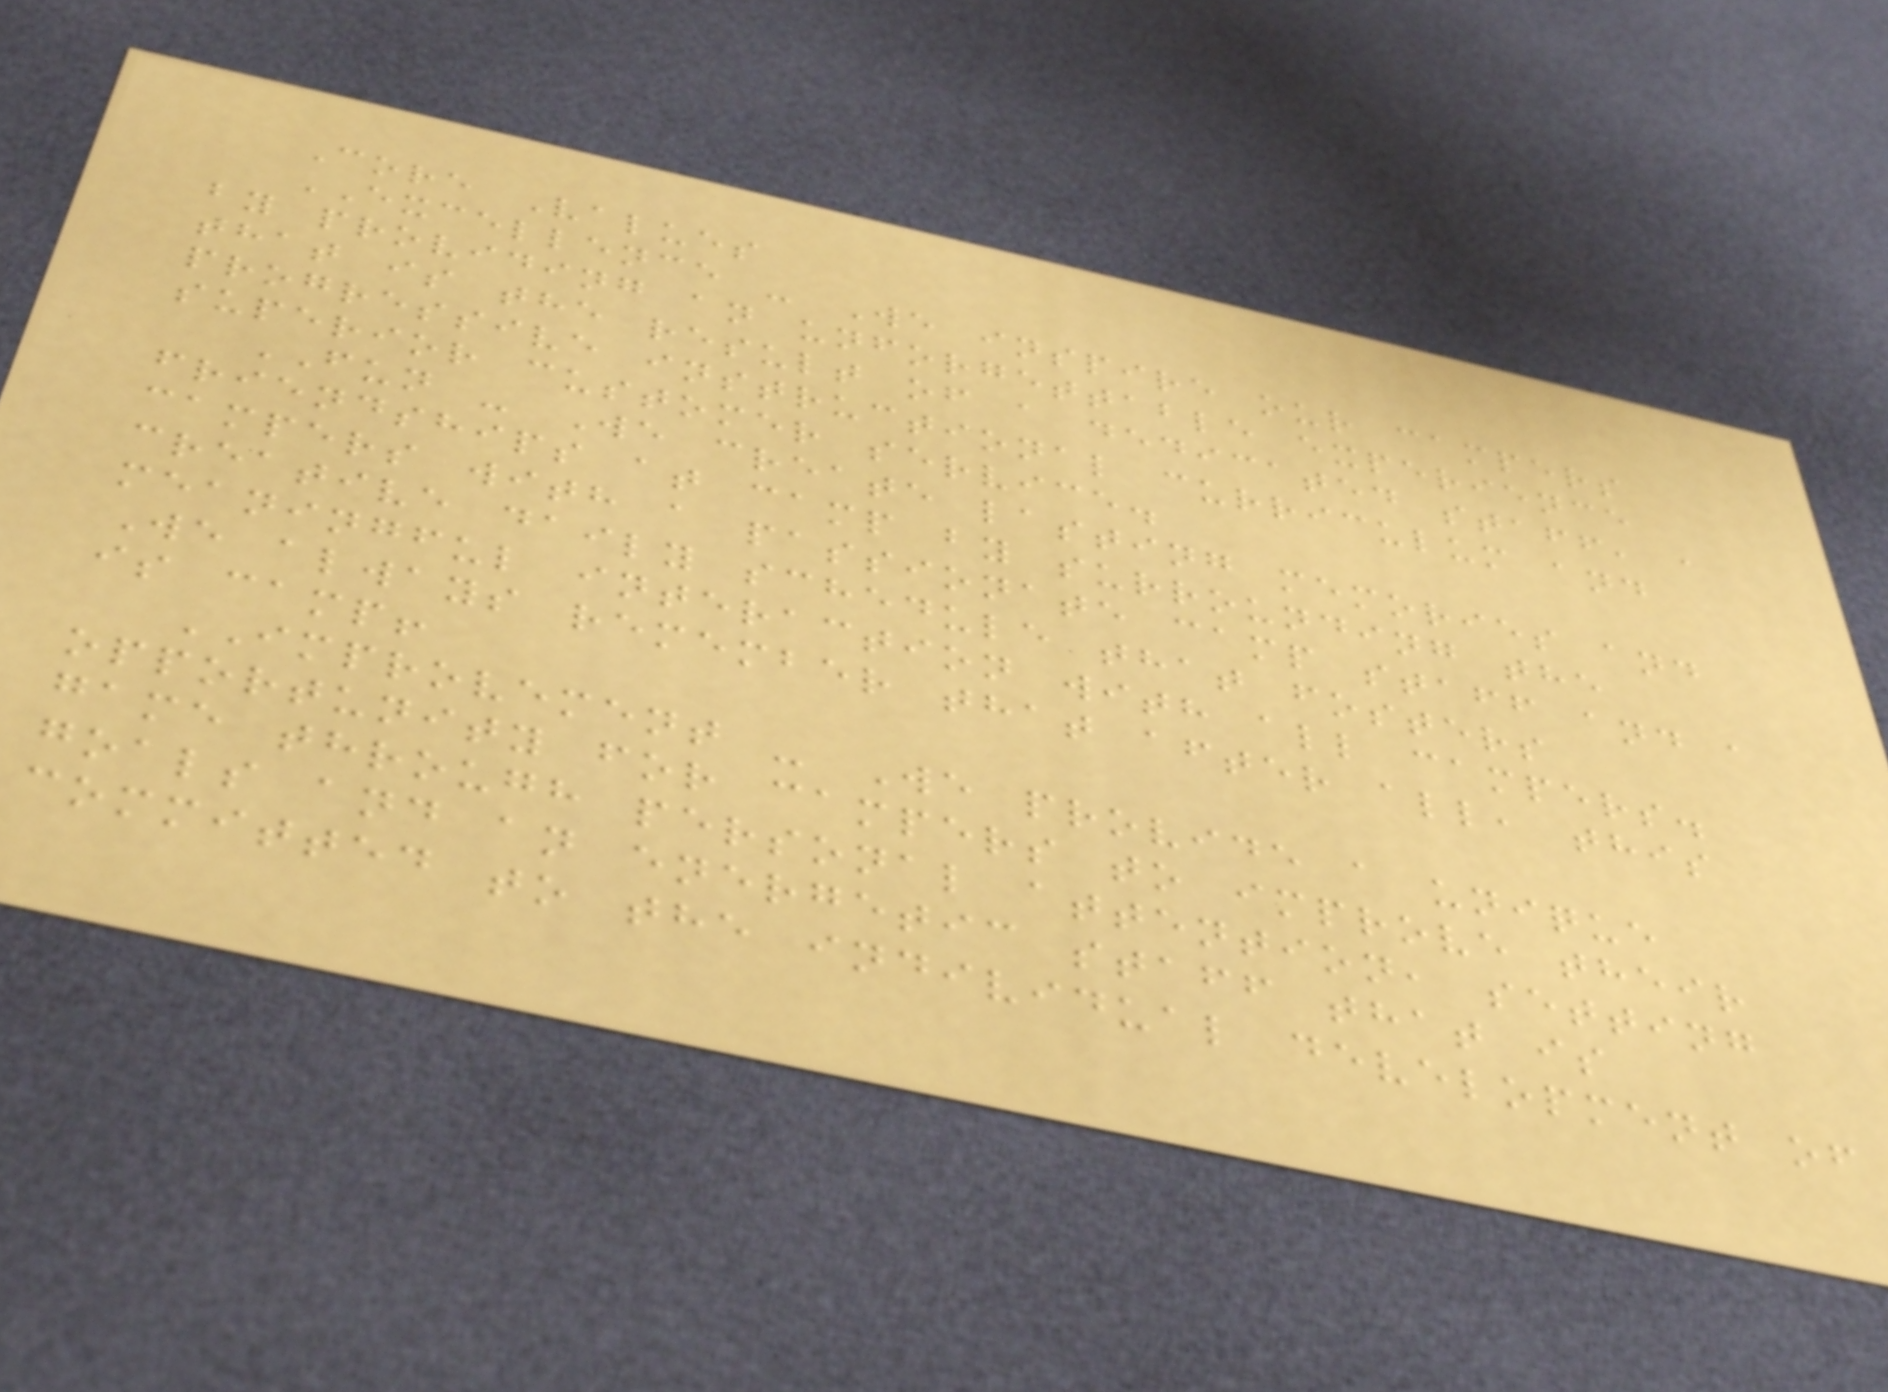Core Values
EXCELLENCE - We inspire our campers
by providing an unforgettable experience
that is the result of a dedicated staff, a
progressive instructional curriculum and
superior customer service.
FUN - We create lasting memories and
friendships at camp by surrounding the
campers with a passionate camp staff and a
creative daily schedule that fosters
meaningful interaction with all campers.
We always remember that after all, this
is camp!
IMPROVEMENT - We provide a unique
opportunity for campers to improve their
game through personal attention, setting
goals and an energetic staff that is
committed to the individual development of
